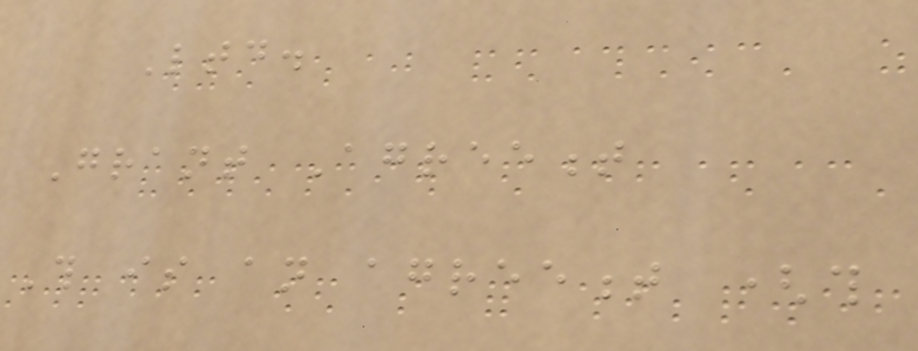Ltd.
Grant Agreement
This is an agreement (this
